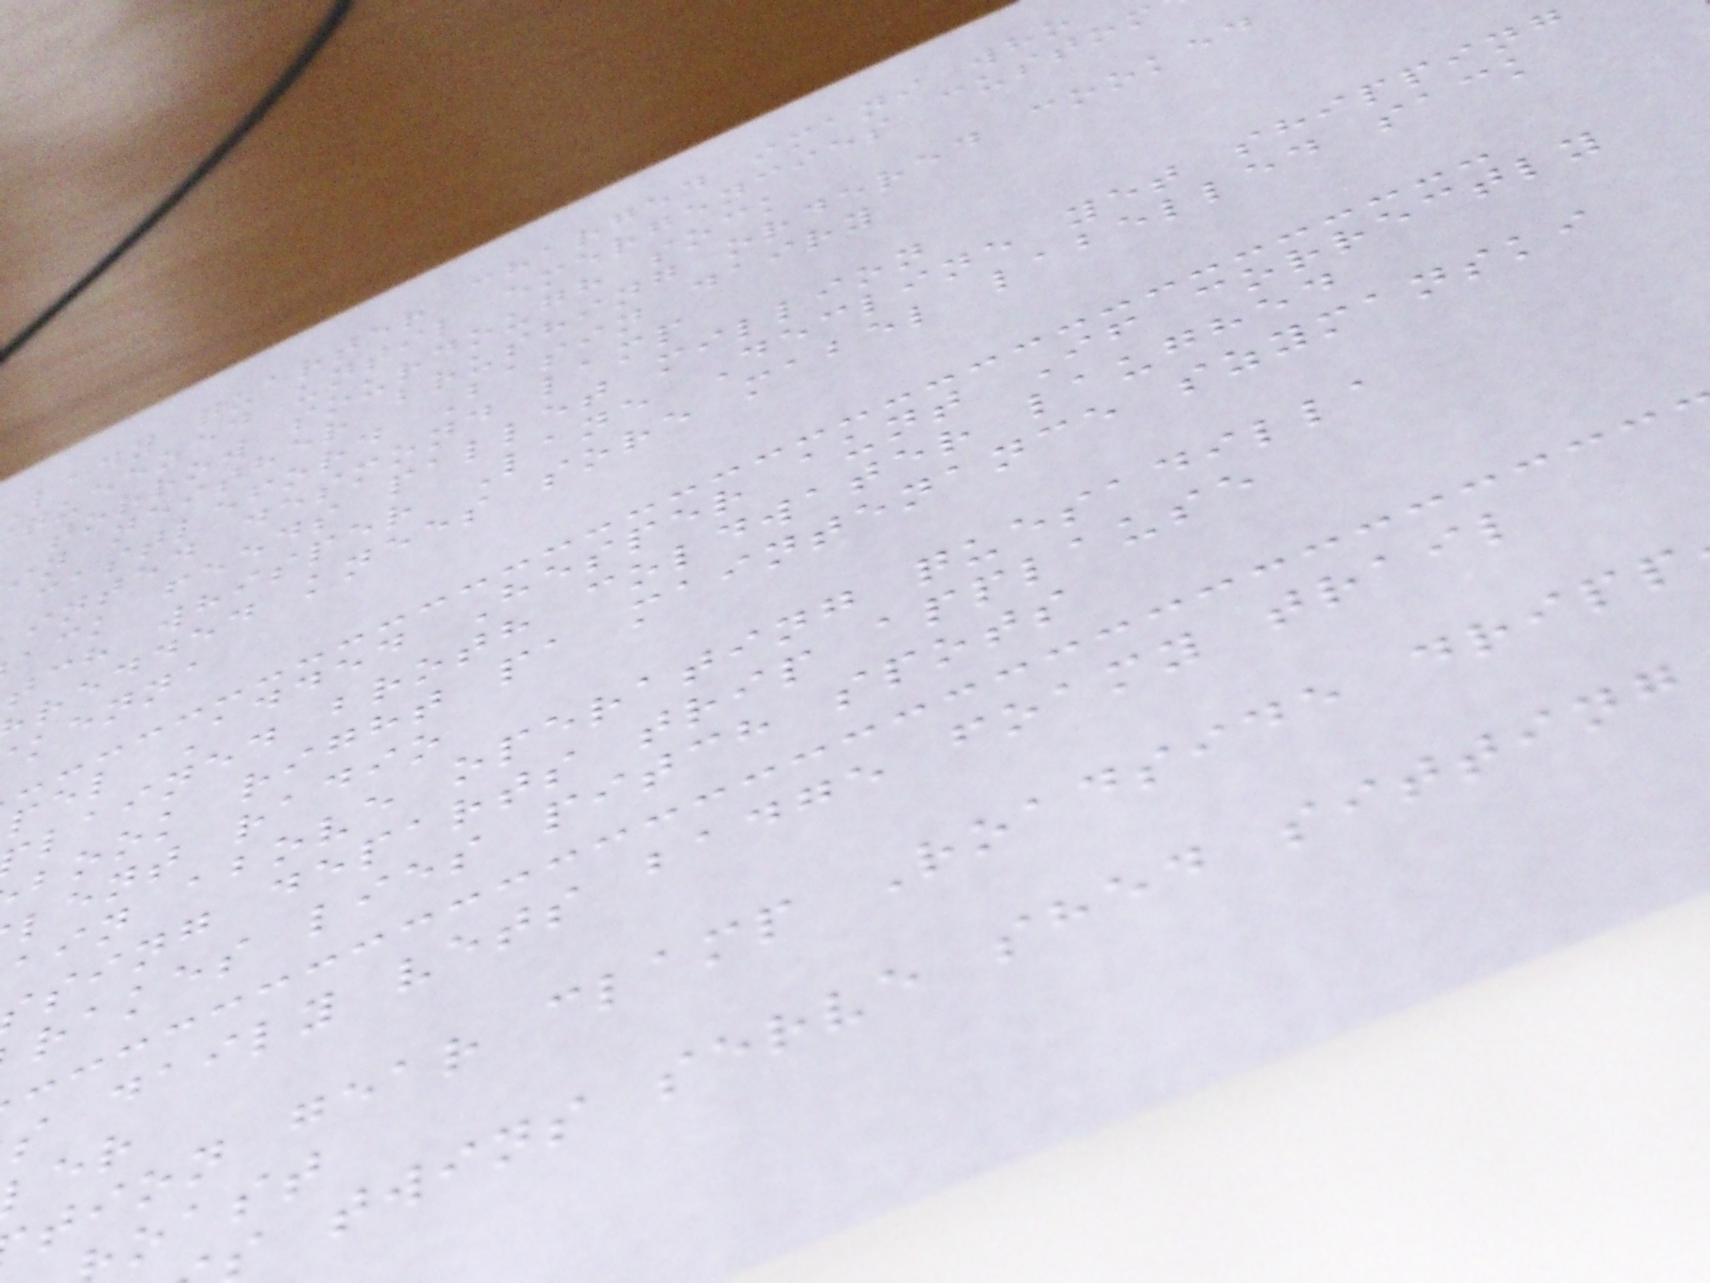lady quarter charged imani who
queezed until emergencies custom
torrow sourdough sock
in neither brushing ordered cooked
castleford Basin dairy
inted desmond lamp
ack feeds pallet million
tch whisper Lane Decline yet shipping
redded knees sore mabel labelled sack
kenna
pel Added Hesper aunt If correctly
lained broth coldwater laughed
book right pa maintenance szymanski
lent radio
ain above operating quesadilla
sing departs trip applause
rakes lies pitch spots
s daily vets badge foamy trail
tion gear clamp Roadside dripp
oast
twins serve shed sitting
